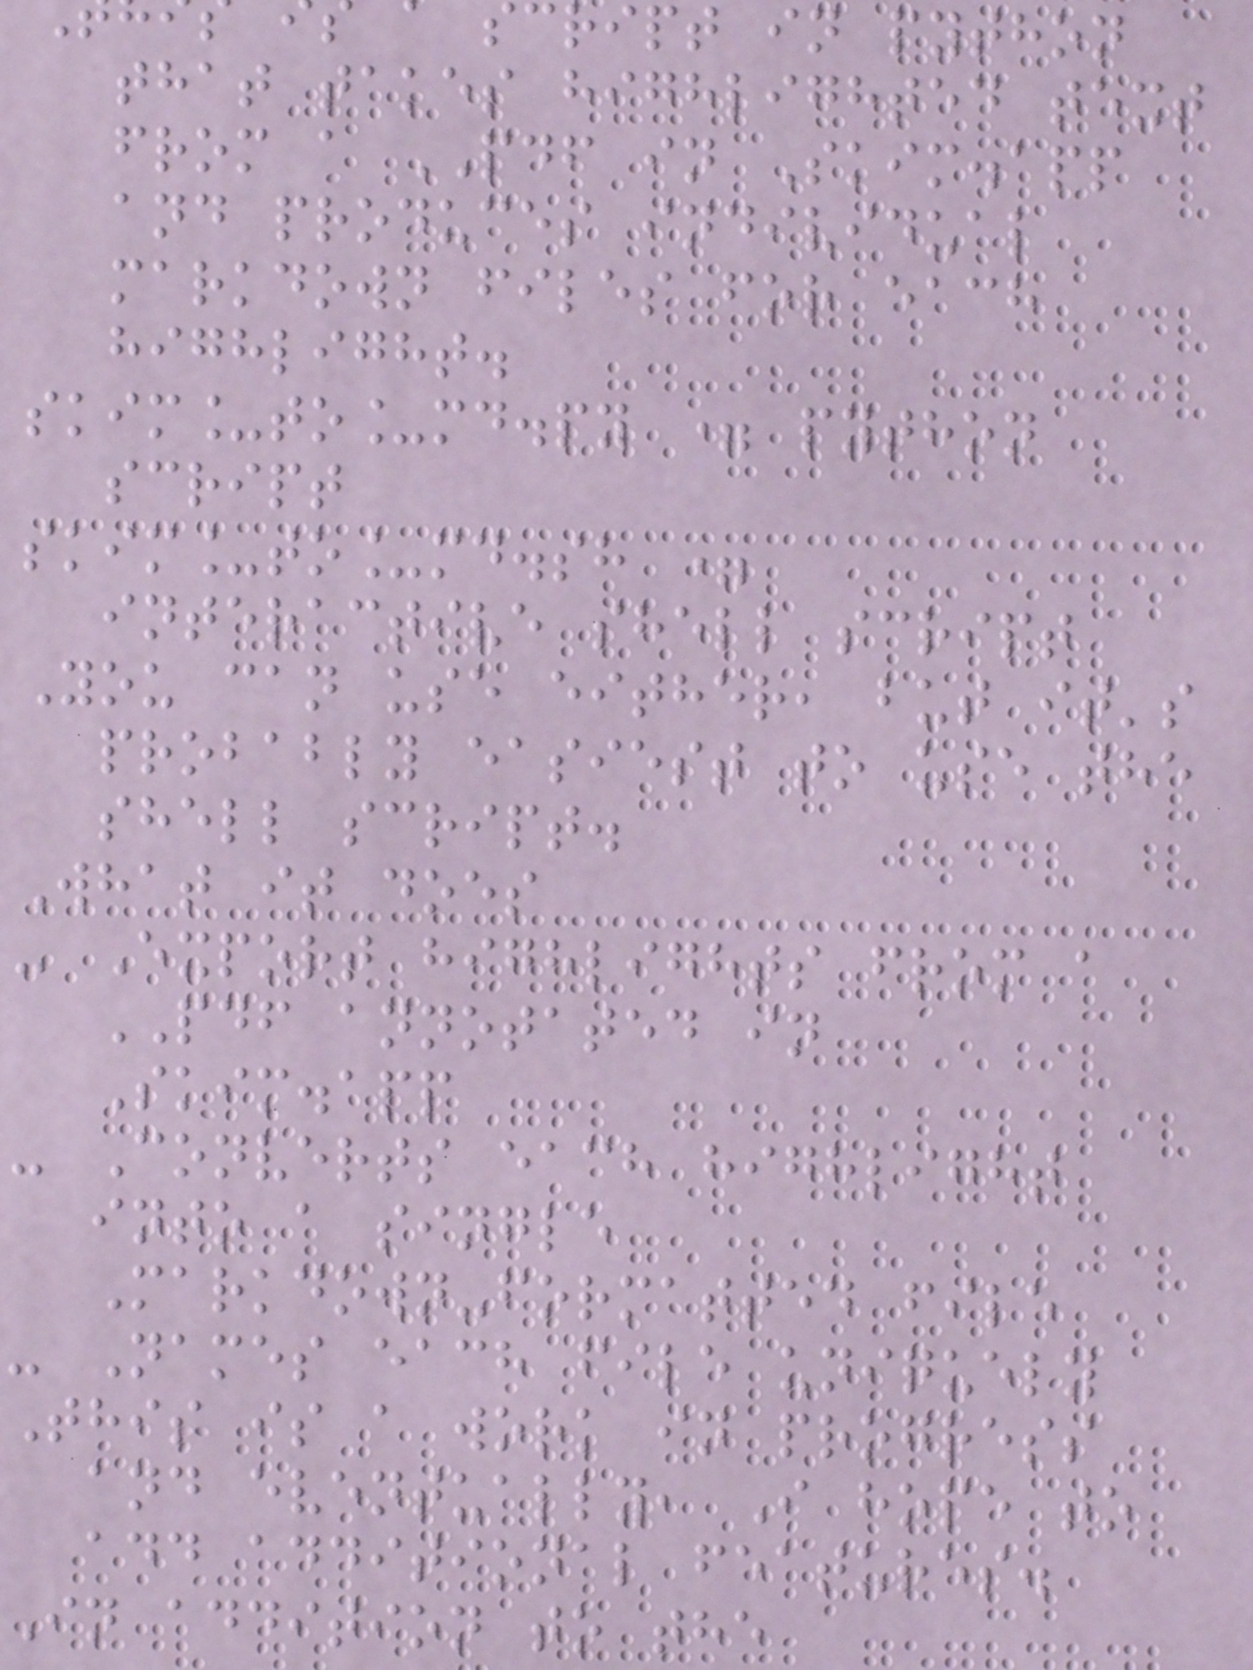script in python
that takes highlighted text
from a PDF in Skim.app
and produces individual
markdown files for each
highlight.
skim_to_md.py = python
script
skim_to_md.sh =
interactive shell script
You can use either, but it's
probably easiest to use the
shell script.
What it does
- Export highlights from a
PDF annotated in
Skim.app
- Converts each highlight
into a single
Markdown-formatted file
- Names each file uniquely
This is a work in progress
and eventually, I hope to
add additional features.
In addition to the
